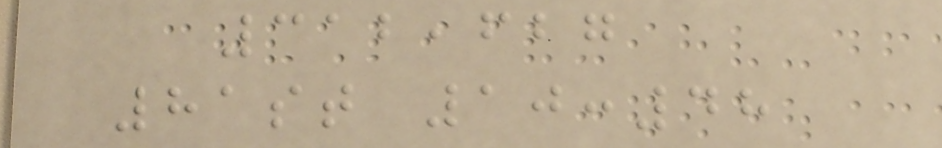312,627
81st 10:48
